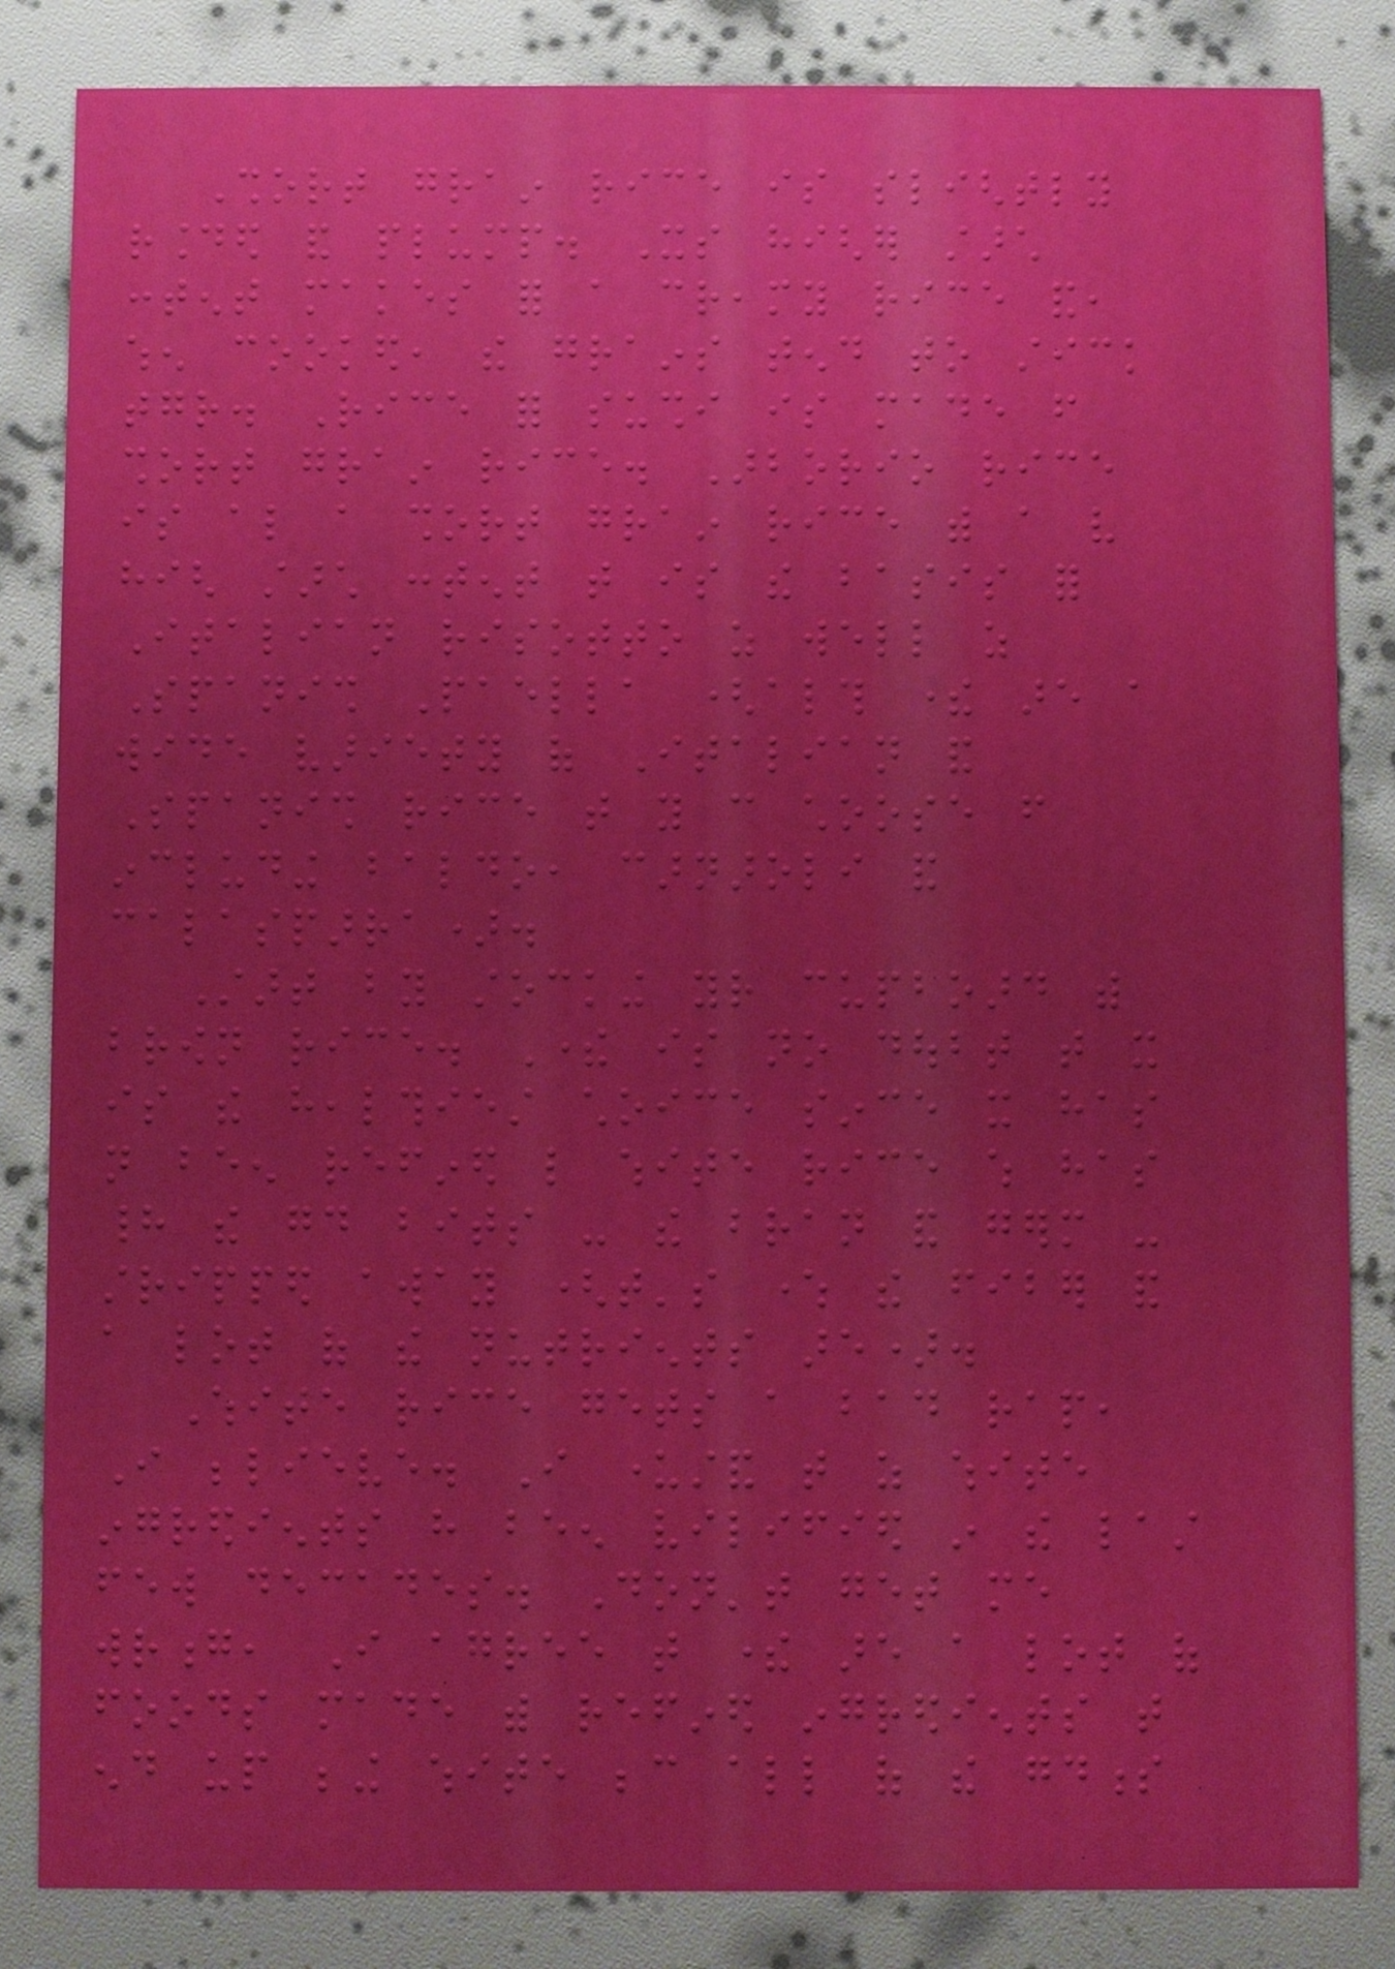Short grain rice is slightly
rounded and plump. Its higher starch
content makes for a creamy rice and,
when cooked, the grains tend to stick
together. Rice for sushi is made from
short grain rice. Arborio rice
is also a short grain rice with a very
high starch content that is the basis for
Italian risotto as well as
Spanish Paella (although there are a
wide variety of Italian and
Spanish rice that you can choose from
including baldo, carnaroli and
calasparra).
Start by stocking your cupboard with
brown rice. There is no doubt that it
is the healthiest choice since it has
not been refined like white rice which has
had the good bits - the bran and germ -
stripped away (that's where the fiber and
a lot of the nutrients are).
White rice gets a bad rap,
I believe. I understand that as white
ingredients have been vilified in the last
few decades. Don't get me
wrong, I agree that there are a lot of
foods made with refined ingredients that
end up being white because all of the goodness
